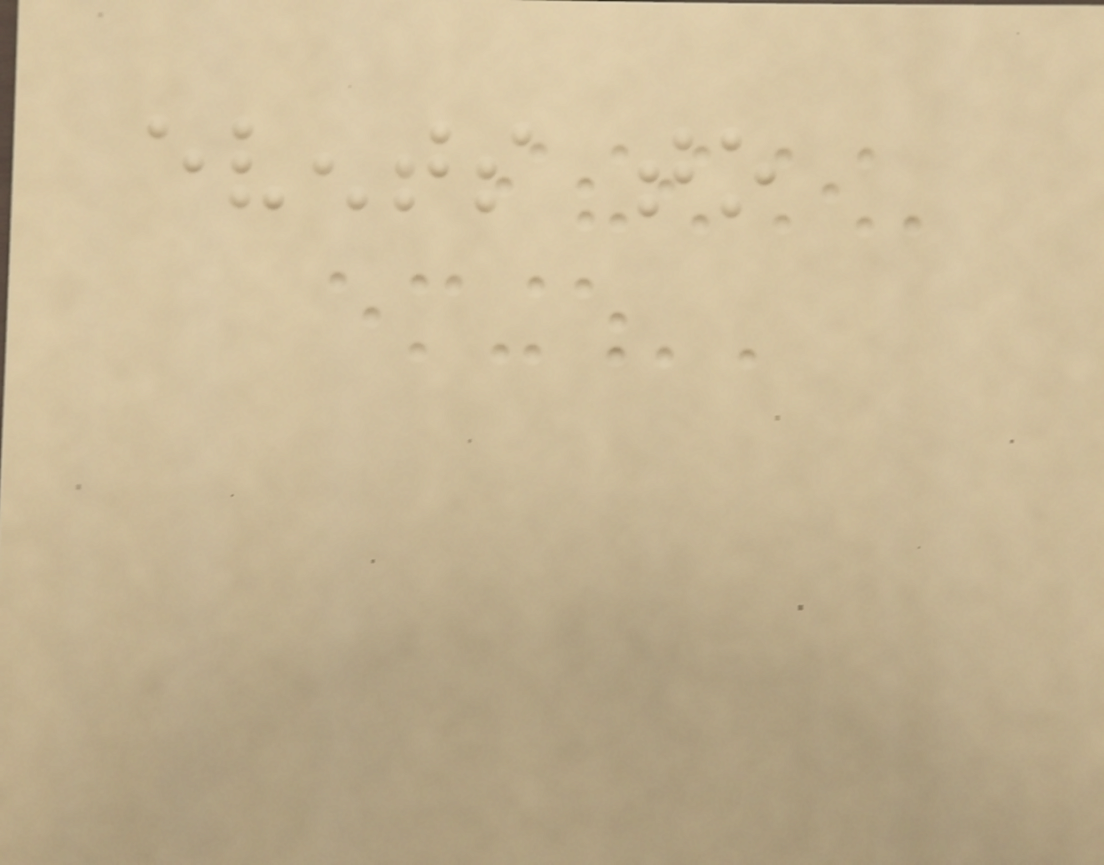events to
